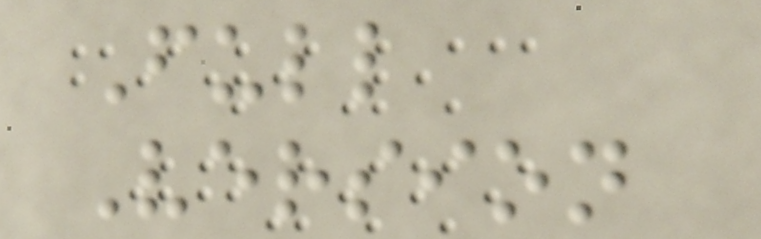Full
Version
